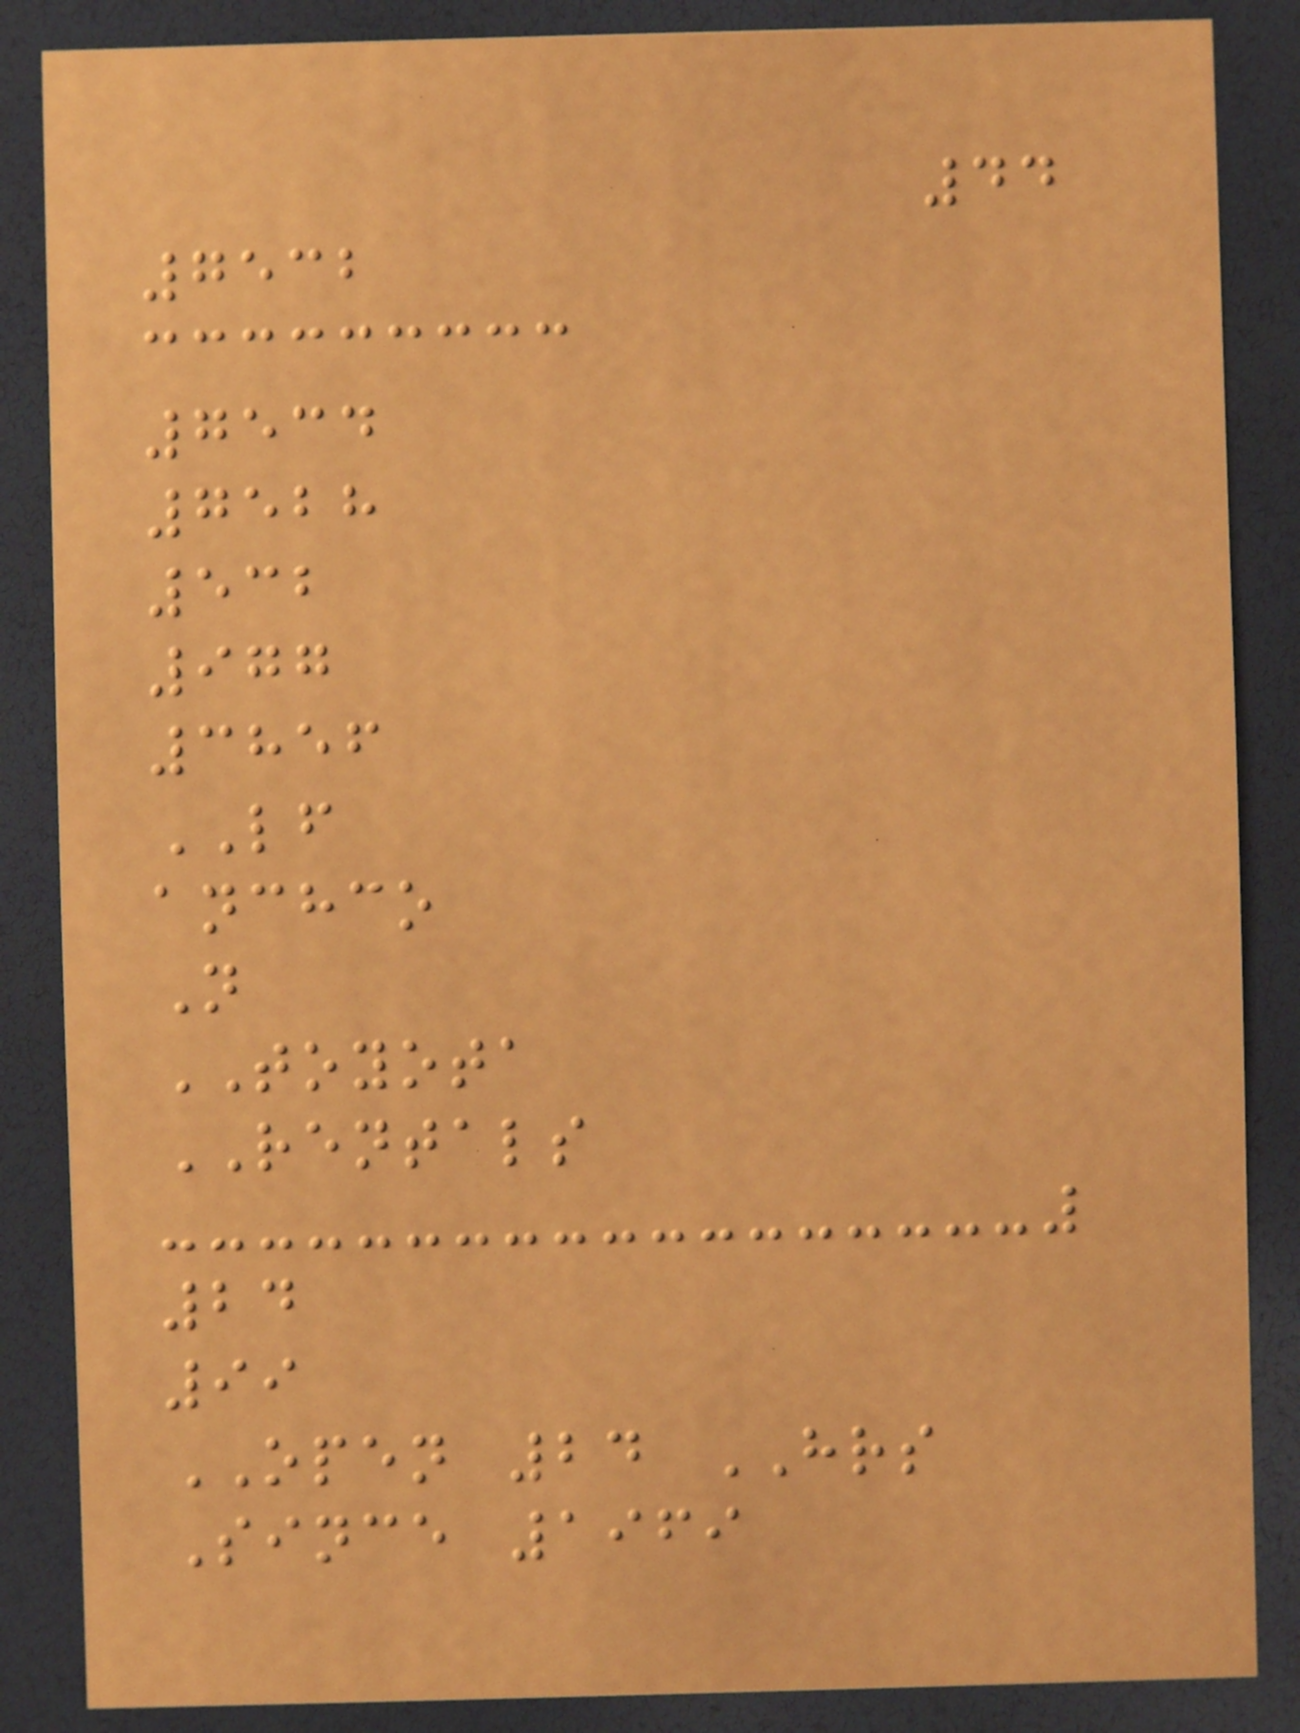44
7532
7534
7528
532
977
3856
LF
anchco
N
TOYOTA
RENTALS
24
99
OPEN 24 HRS
Since 1969
